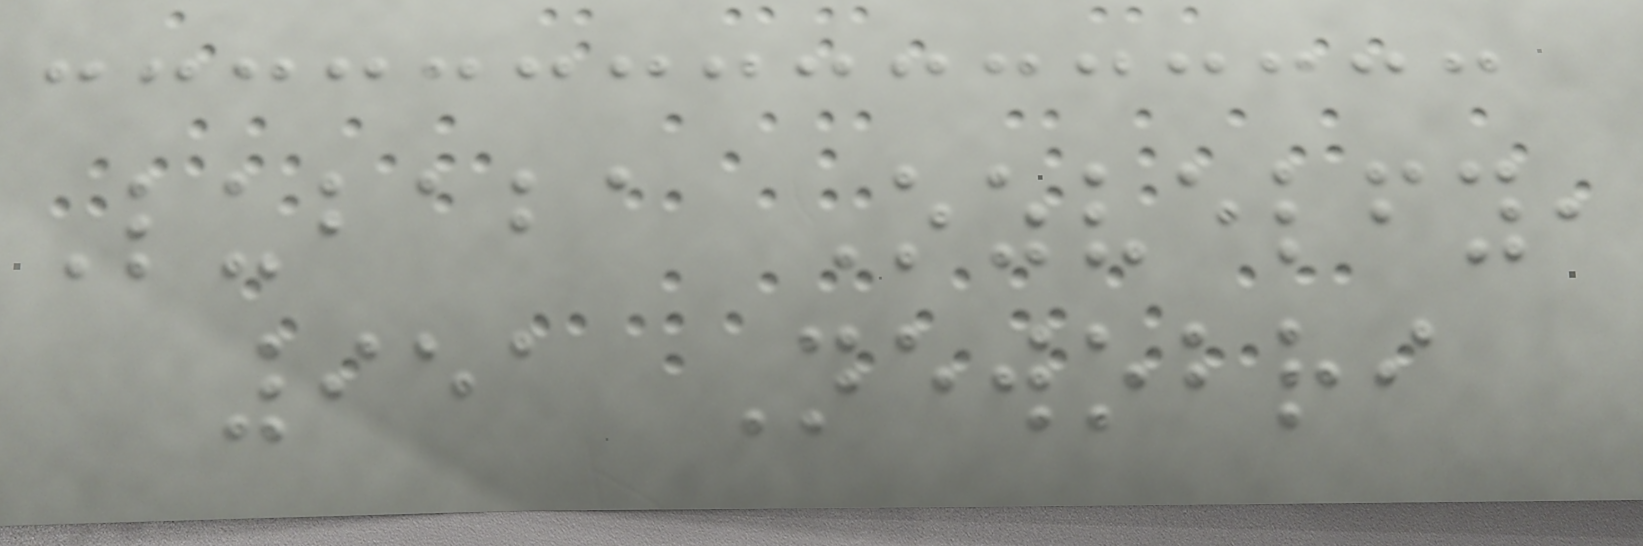Lubaba Ozvelfy,
951 Newobri
